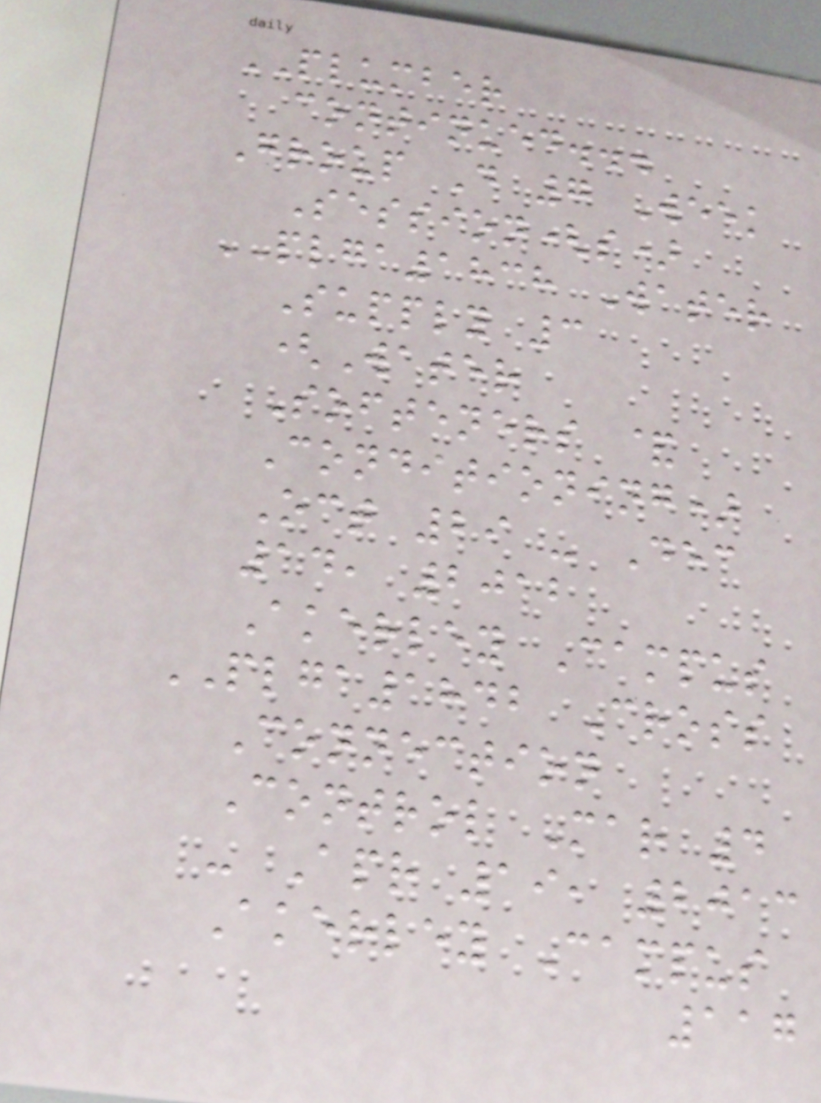PLUMBER
continued...
Group D 7 Week
Session(s)
PLGA1838 Water
Supply 3
(Water
Softeners &
Conditioning)
Oct 29 - Dec
14, 2012
Akerley Campus
PLGA1842 Cross
Connection
Control Mar 4
- Apr 19, 2013
Akerley Campus
117
